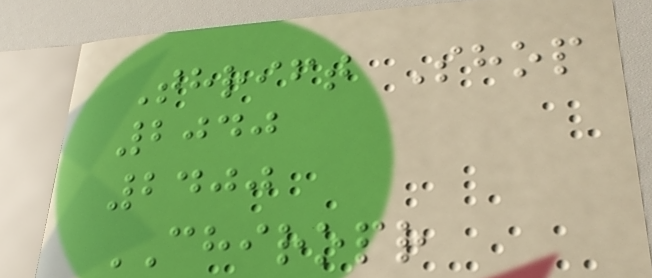Thrift Shop
2040
2400
CHIROPR
